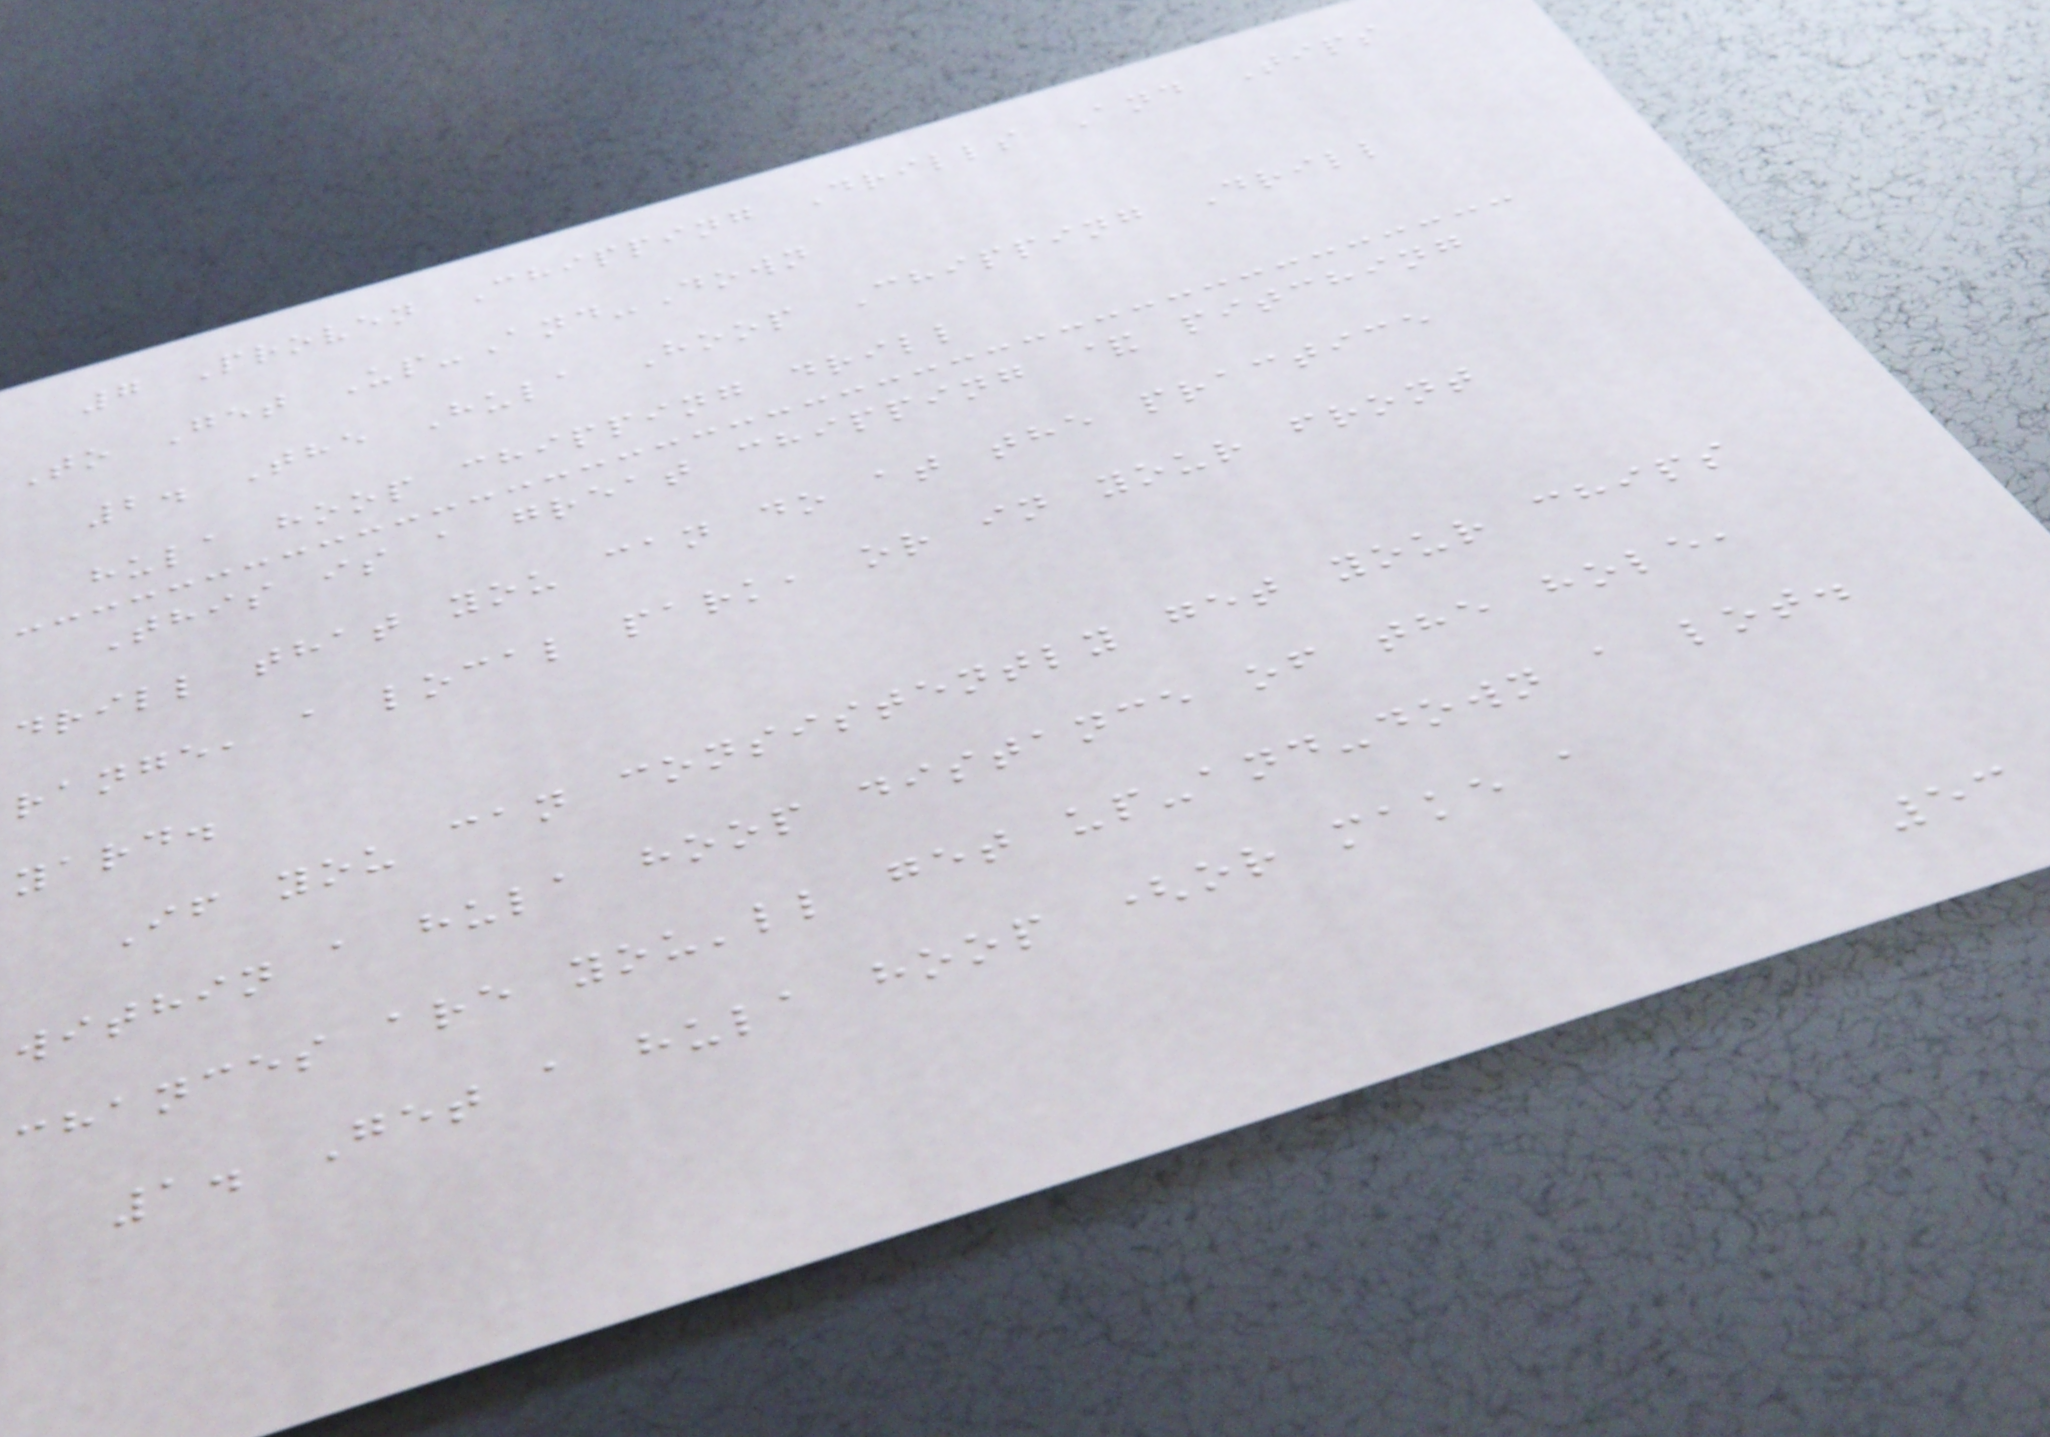7 Proven Chipping Drills And Tips
To Get Up-And-Down
2. The Hula Hoop Chipping Drill
hula hoop chipping drill
This is a great chipping & pitching
drill that you can do at the practice
range, a local park, or in your front
yard.
If you can consistently get your chips
within a hula hoop distance of the hole,
chances are you'll get up-and-down a lot.
1. Get a hula hoop (or make a
53
